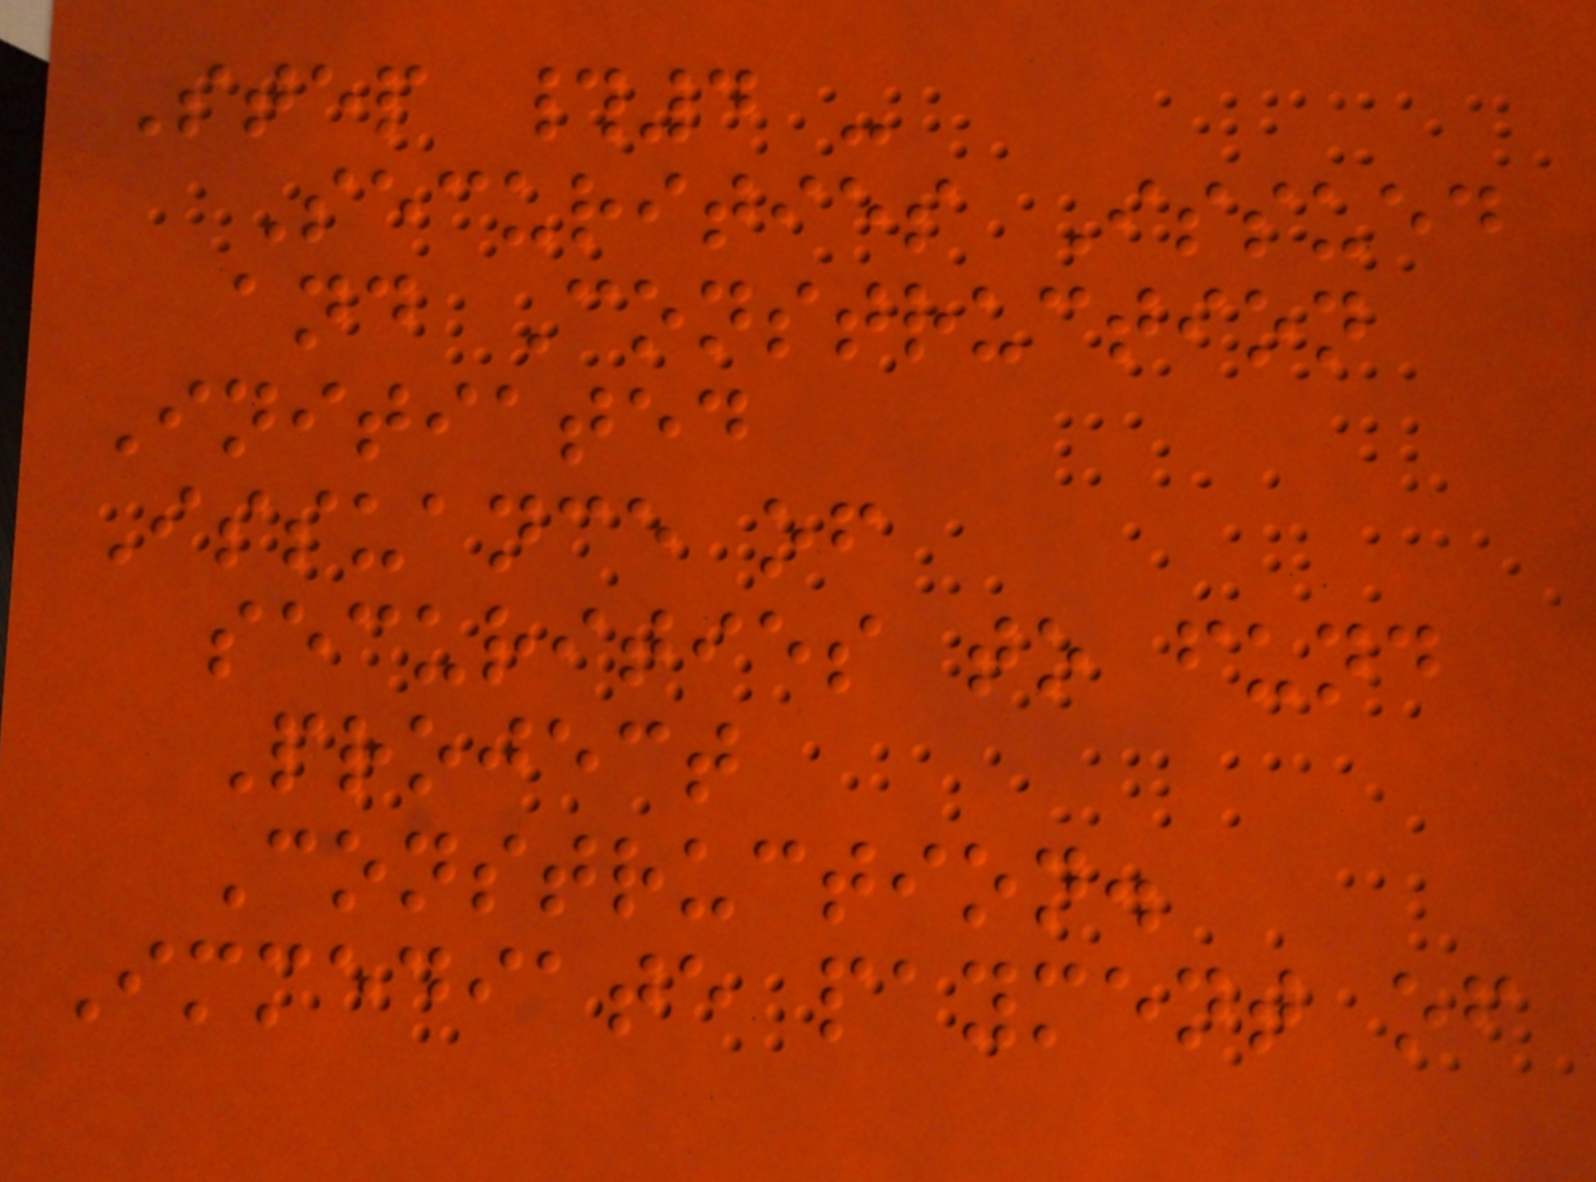Step #4 -
Securities Issued
and Construction
Initiated
Issuance of
securities to fund
Project
Construction.
Immediate payment of
